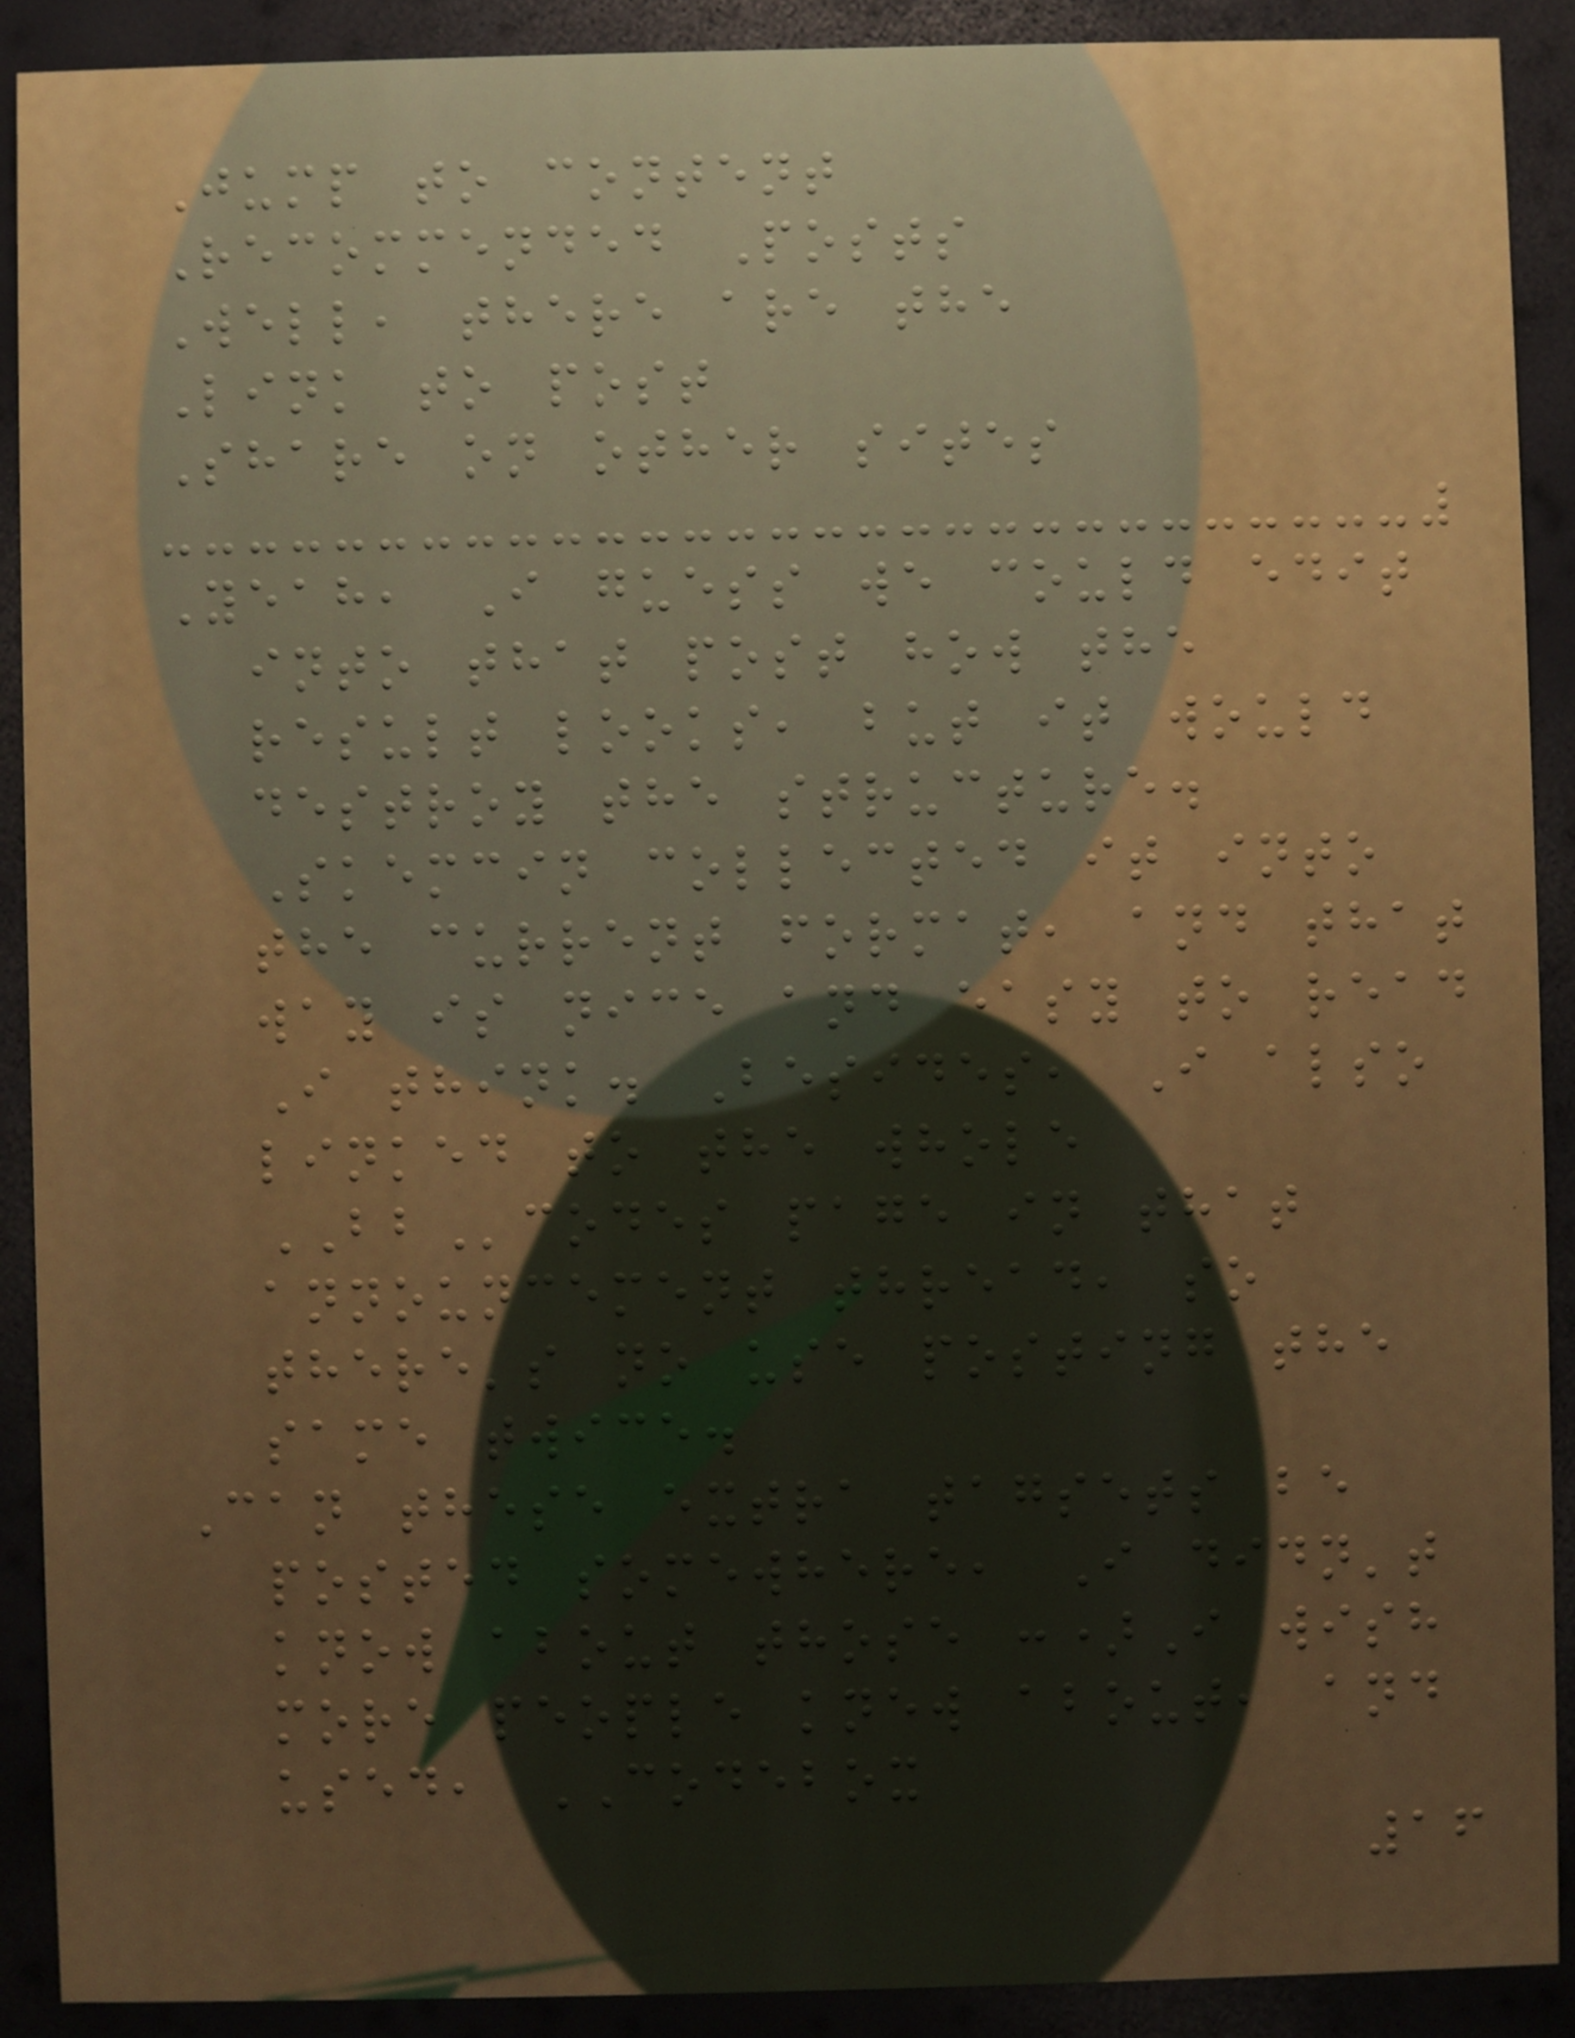Jump to content
Recommended Posts
Well, there are the
Link to post
Share on other sites
Yeah, I guess we could edit
into that post how the
result looks, but it would
destroy the structure.
Skemcin collected it into
the current format, and that
way is nice and easy to read
I think. Besides, I also
linked to the whole
BBcodes page in that
announcement thread, so
there's no use posting the
same twice.
Can these extra tagsets be
posted somewhere, I didn't
know about those :)I wish
more people knew about, and
used, CODEBOX
16
